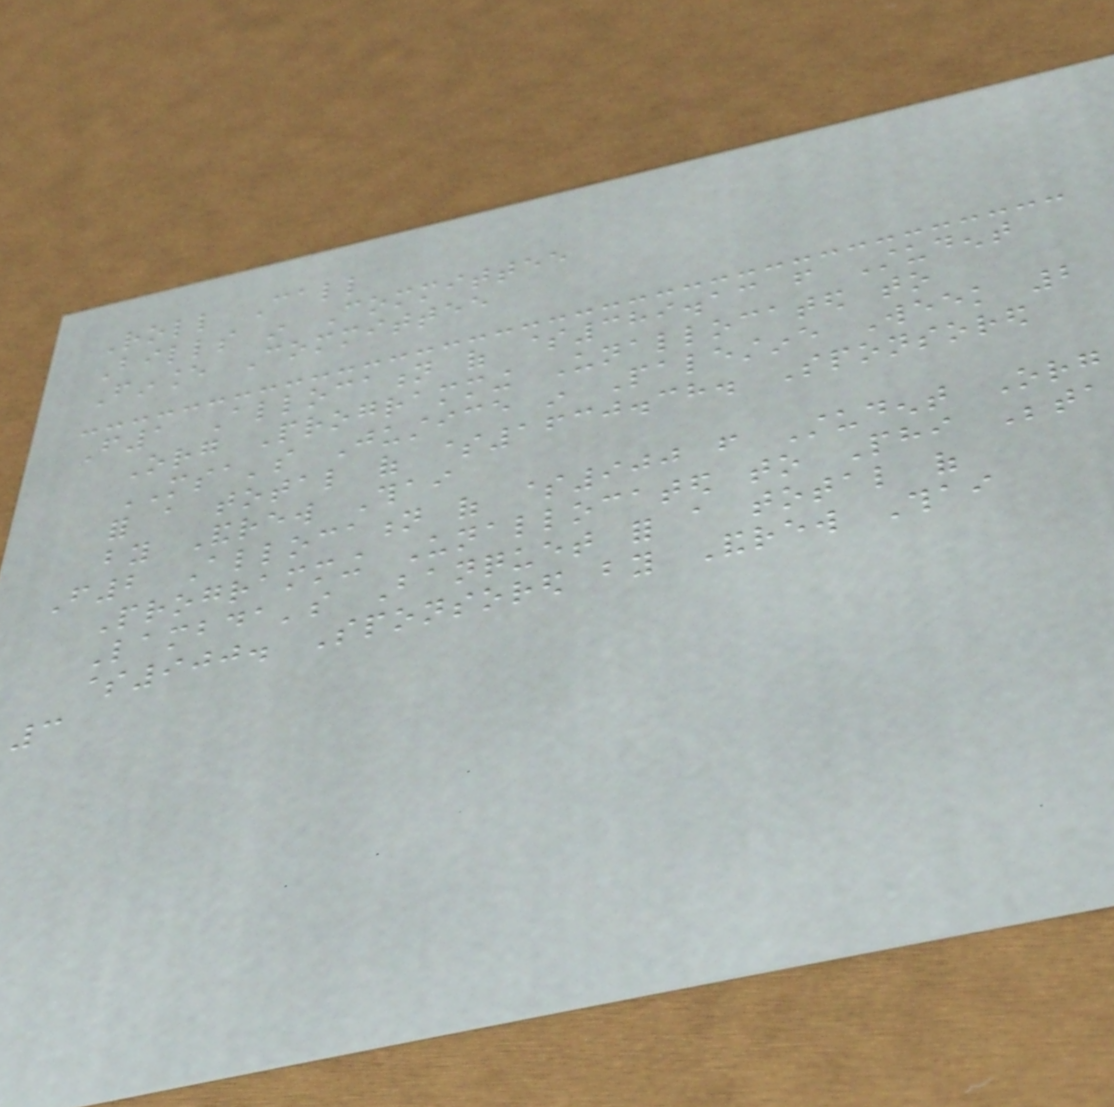Roll Call
Bills in Committee
Finance Committee
F1 Allocation of $389.13 from Student
Org Programming Unallocated to
MSA's Justice in Palestine Week 2
for a total of $1630.38. Sponsored
by Andrew Thai
F2 Allocation of $900 from Student Org
Programming Unallocated to Phi Beta
Lambda's Banquet for a total of
$900. Sponsored by Andrew Thai
3
